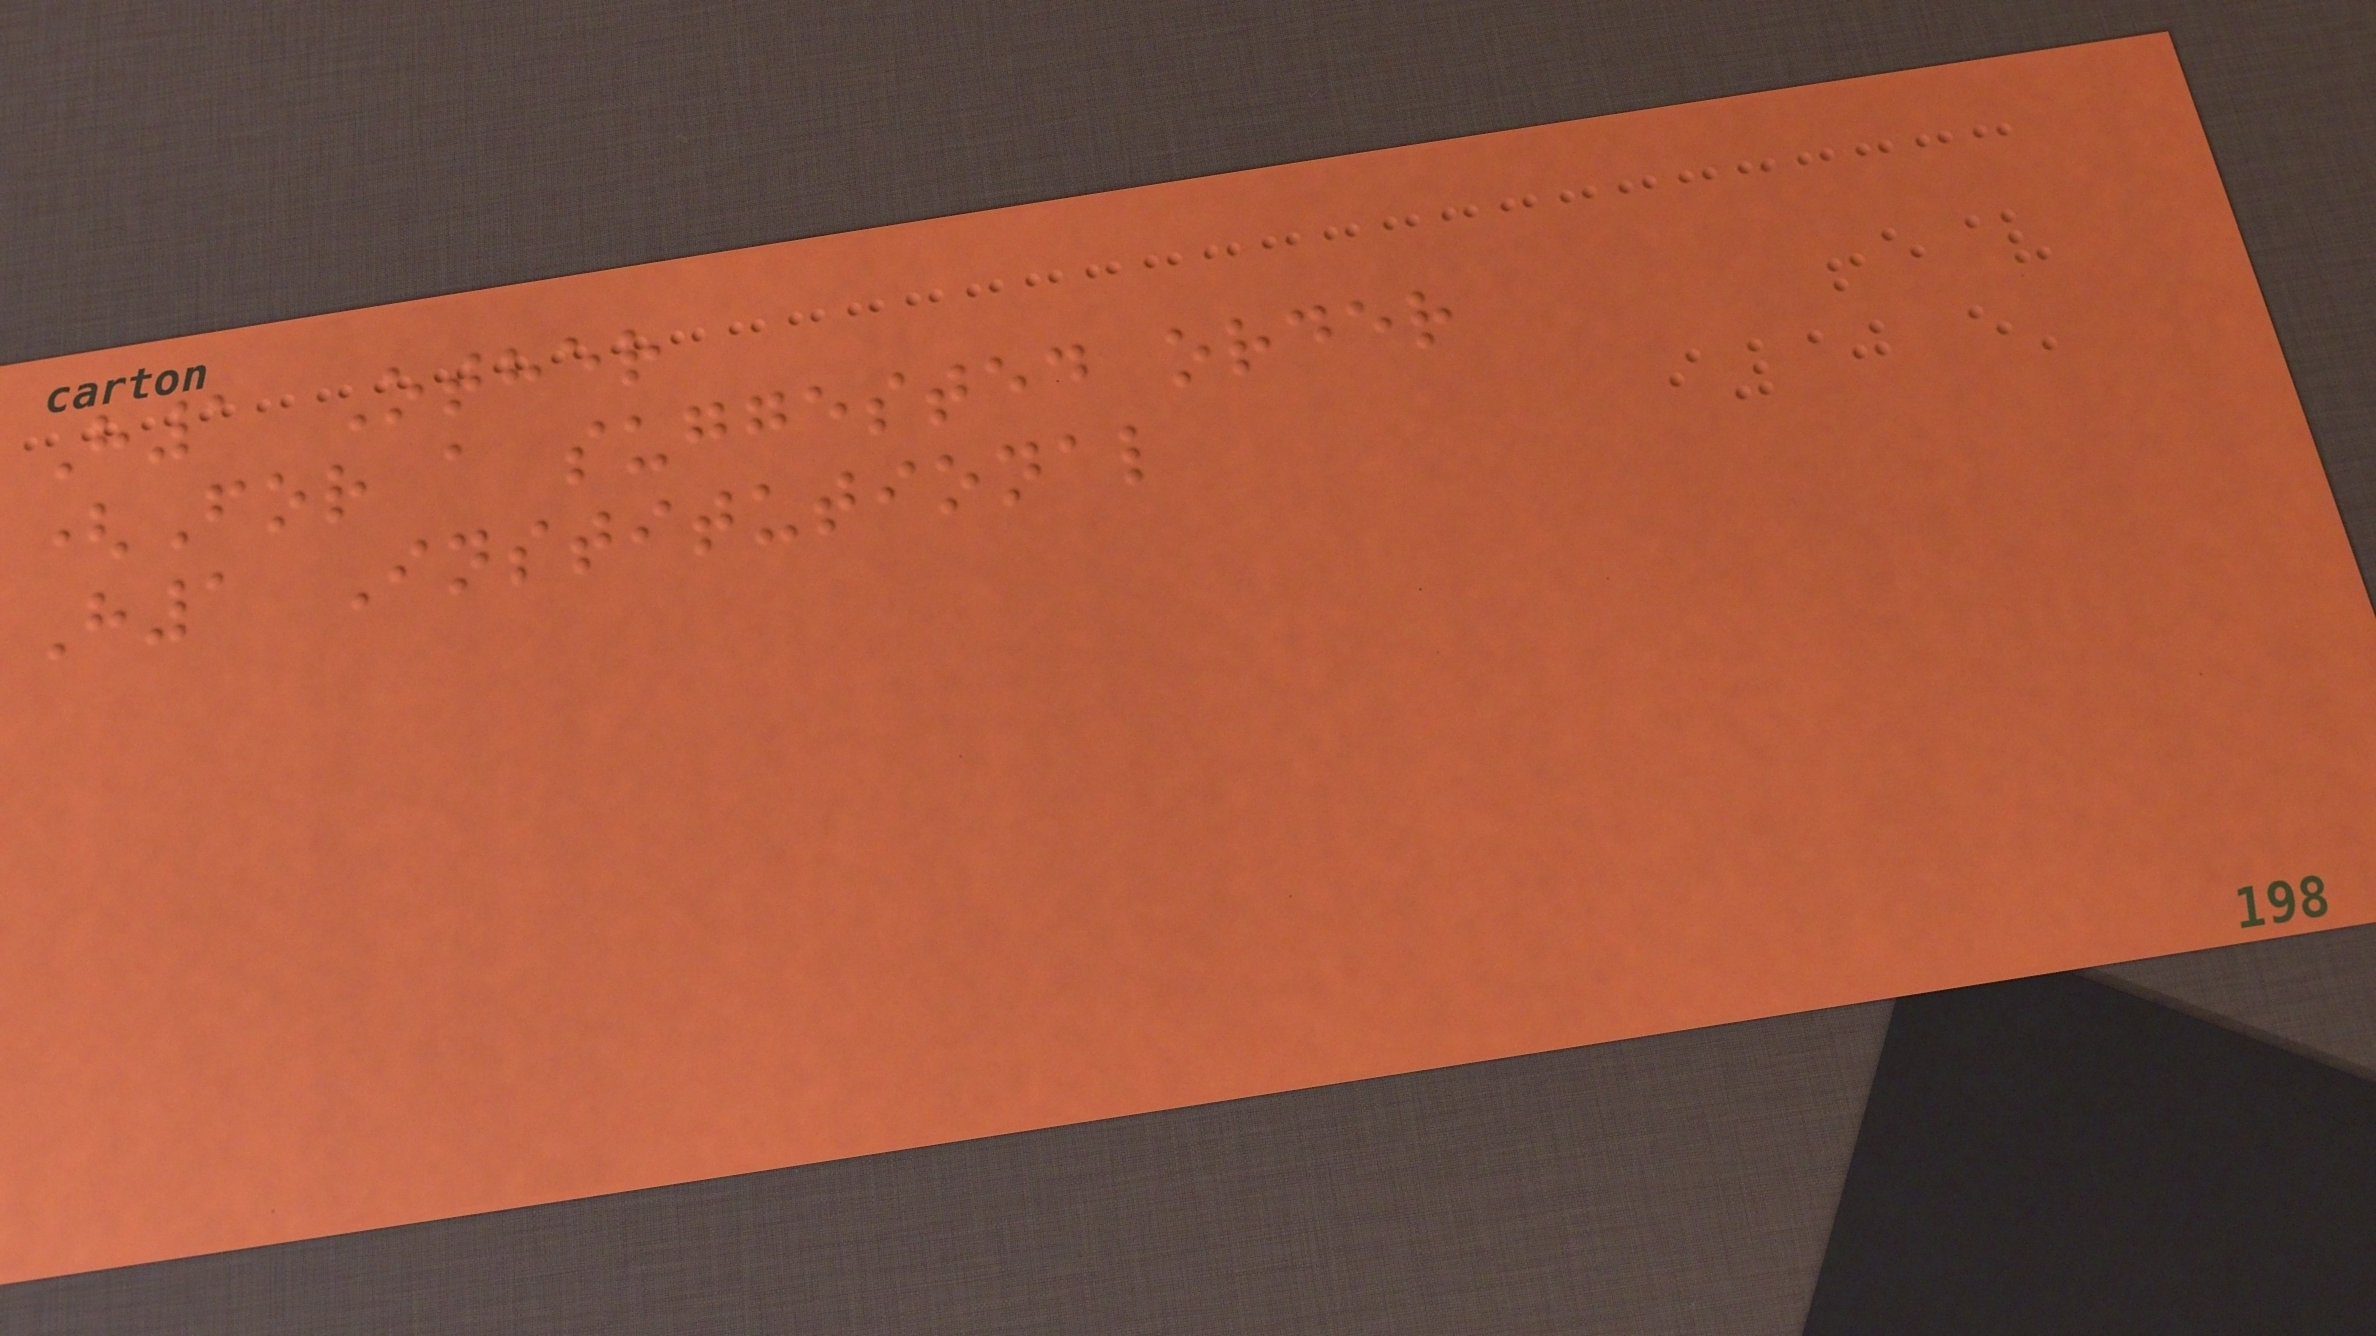H1 Other
(For a suggested order
H1 Institutional
